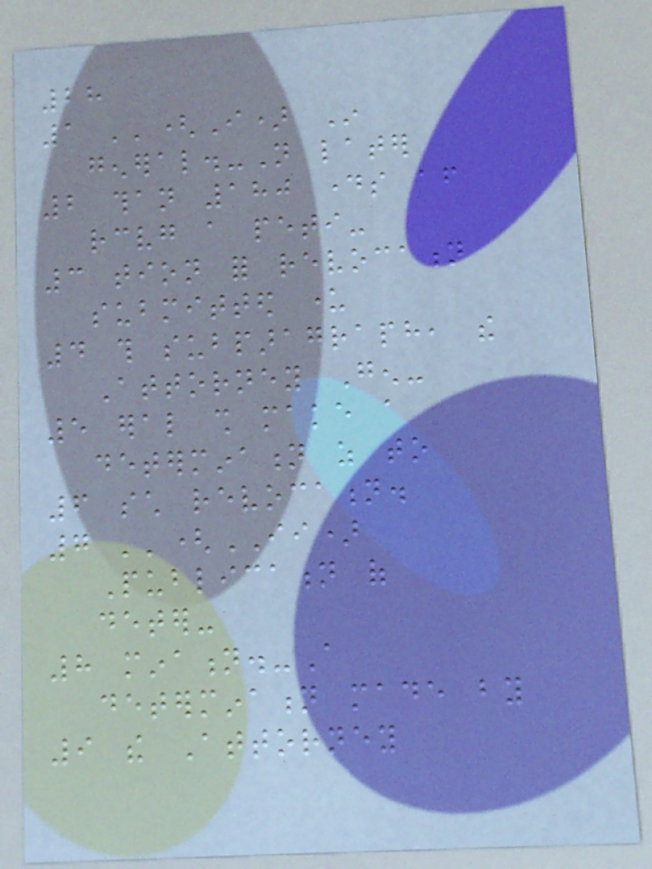28
1 ''(I) In
general.-Not later
2 than 180 days after
receiving a peti-
3 tion for revocation
submitted under
4 this subparagraph, the
Attorney Gen-
5 eral shall make a
determination as to
6 such revocation.
7 ''(II)
Publication of
deter-
8 mination.-A
determination made by
9 the Attorney
